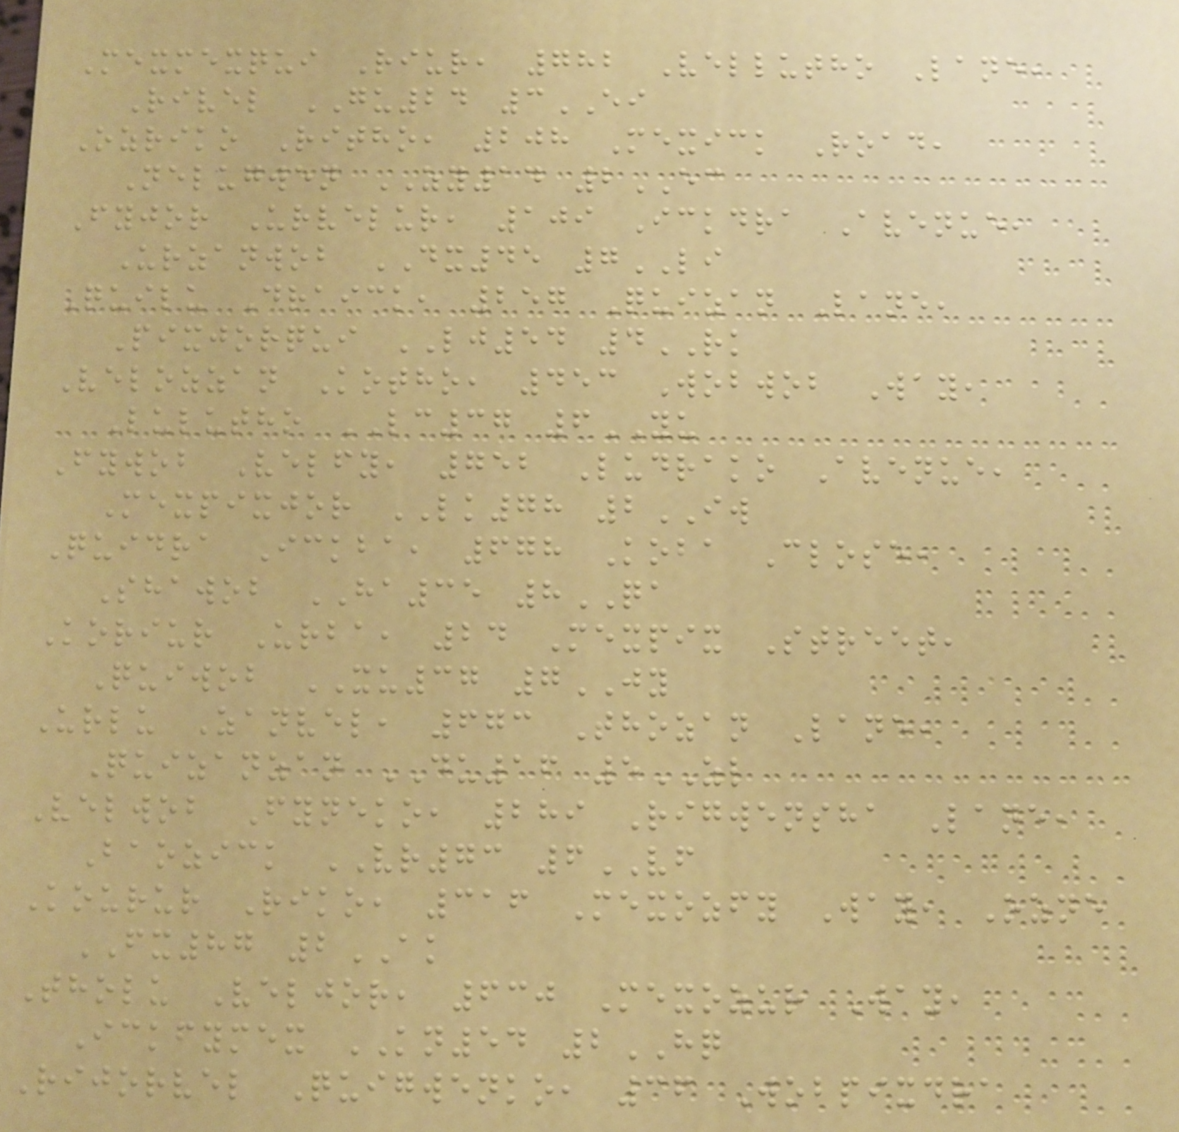Mexmexqui Riur, 782 Vellutho Lane,
Rivel GU24 3EI
Ozriko Ritho, 208 Mexick Road,
Nelugwen ZY14 2EC
Fyjor Urvelur, 109 Ickdra Avenue,
Urzanwob DX45 7LI
Quilu Draick, 257 Quizan Lane,
Pixjorqui LJ54 4RK
Velozzan Kotho, 453 Wobwob Way,
Lulutho LC37 6YU
Fywob Velfy, 752 Ludrako Avenue,
Mexpixjor LK78 2IW
Quidra Ickba, 678 Koba Close,
Shawob HA35 8QA
Koriur Urba, 24 Mexpix Street,
Quiwob XU37 7JY
Urlu Zanvel, 673 Thozan Lane,
Quizanzan DU16 5ZL
Velwob Fyneko, 289 Rigwensha Lane,
Baozick VR73 6VF
Kourur Riko, 316 Mexozfy Way, Ozne
FX87 2AK
Tholu Veljor, 630 Mexozur Way,
Ickfymex KN54 2HQ
Rijorvel Quigwenko, 36 Wobpixdra
